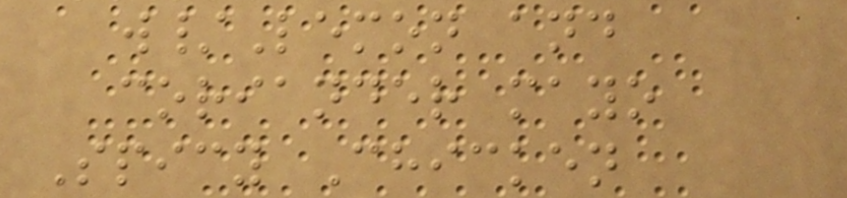w/Lemon and
coriander mayo
Spicy Chicken
